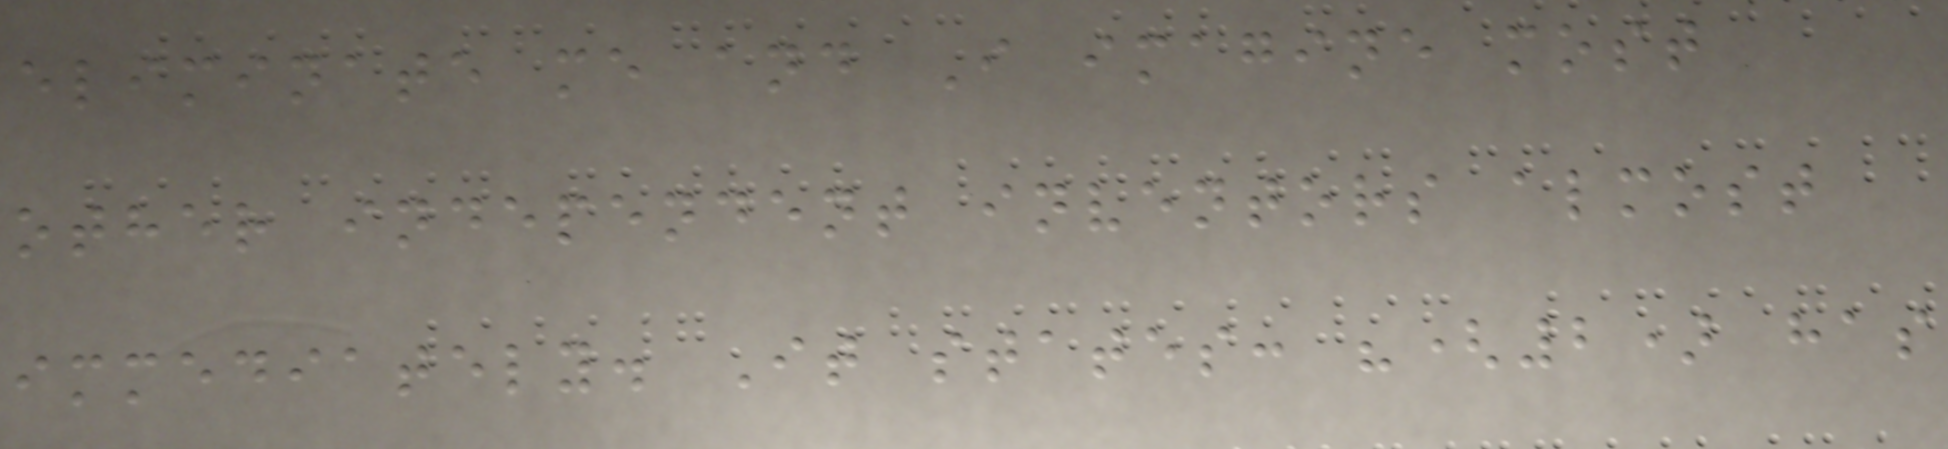eliminate me and I imagine most
other independent inventors almost
immediately. It states: "(2) has
